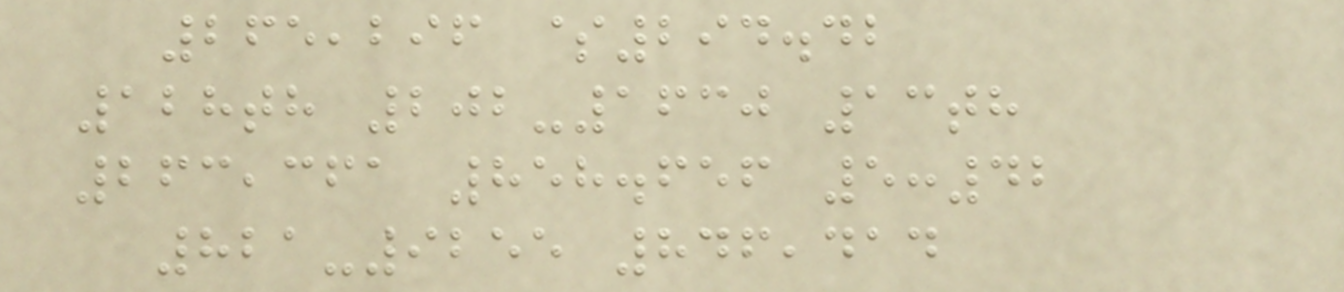265,296 $294.42
128th 202-1630 13th
263,361 858.656 5:42
821-9255 846,414
